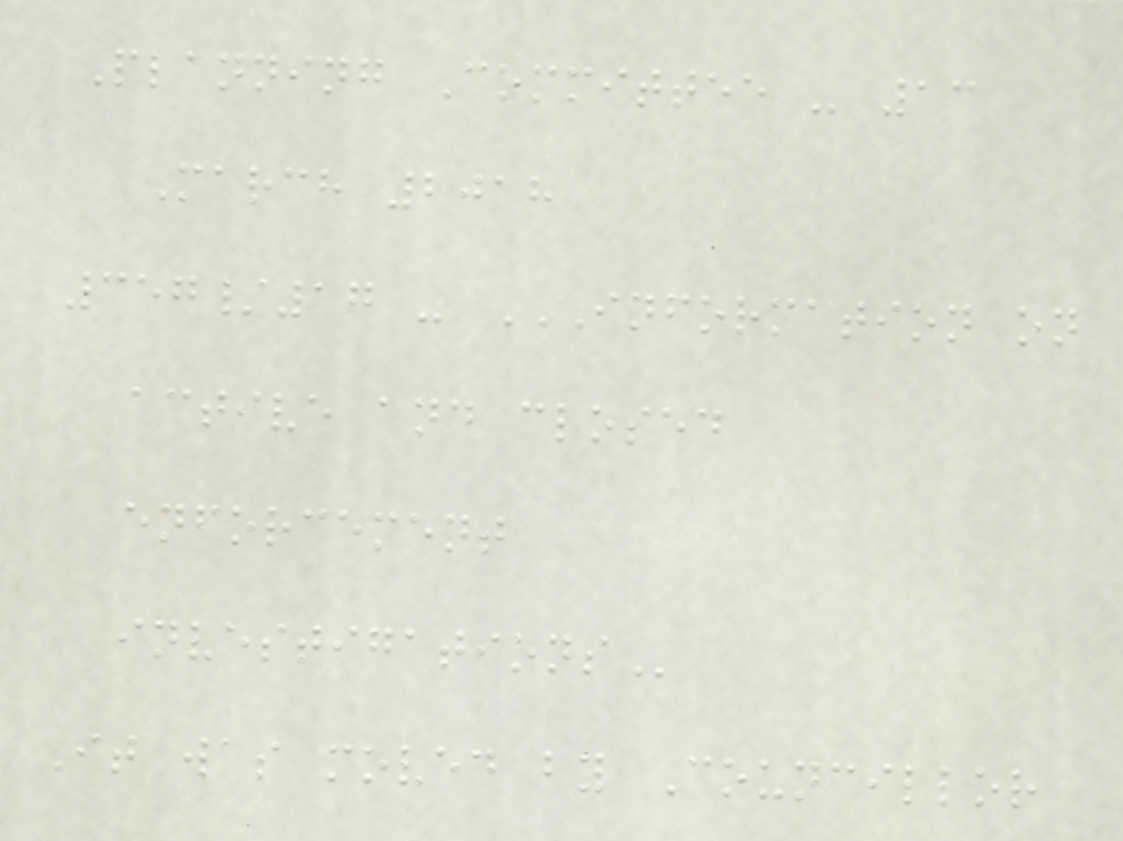Planning Committee - 13
March 2018
357/17 - INFORMATION ON
ACTIVE AND CLOSED
ENFORCEMENT
INVESTIGATIONS
It was moved by Councillor
